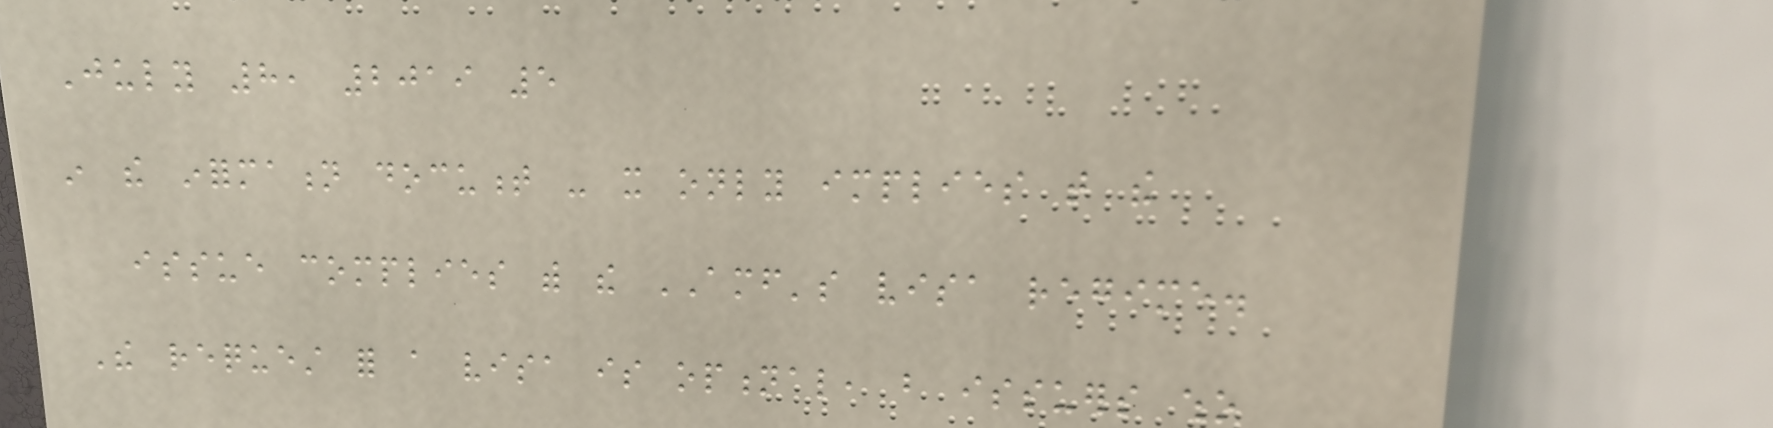July 8, 2019 5
in the information document - it only implies that the
issue complies with the AMF's visa regime.
The request for a visa is optional, but issuers who
